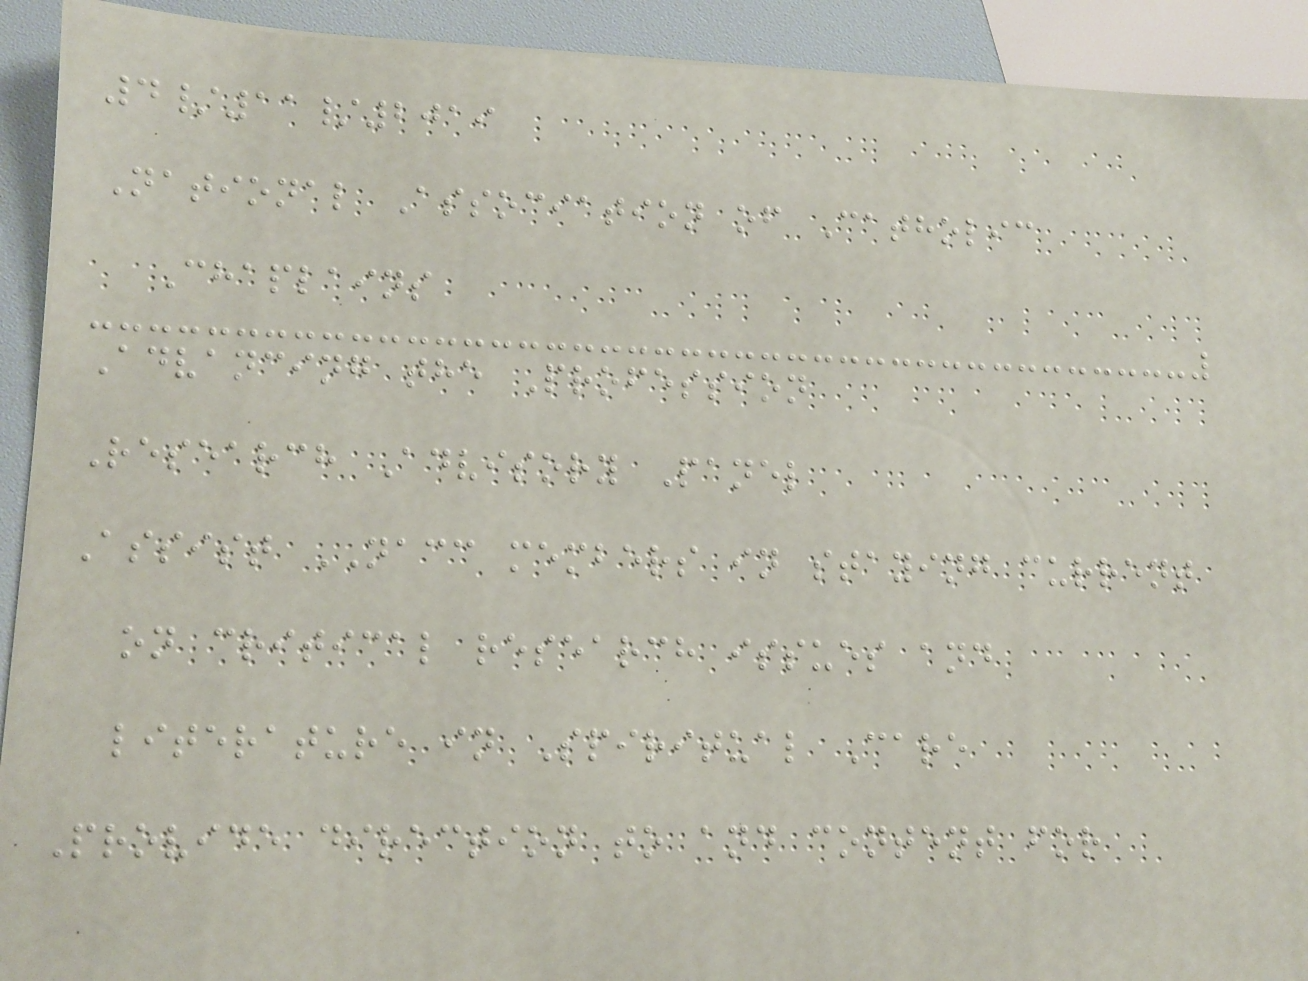4/11/2019
National Association of Catholic
Chaplains
Advancing the Profession
Research Advisory Panel
Assist NACC members in staying current
on critical research issues and
literature in Spiritual Care
Provide direction to and content for
